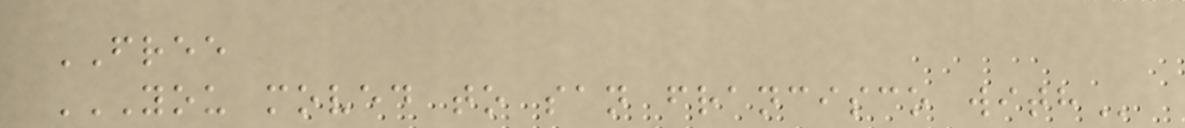FREE
YOU MOVED TO SAN FRANCISCO WITH
